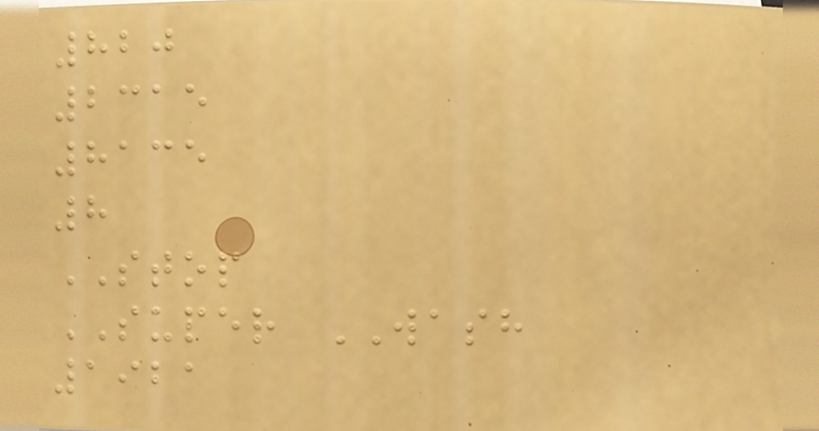820
2315
8135
8
STOP
SUPER WASH
1921
